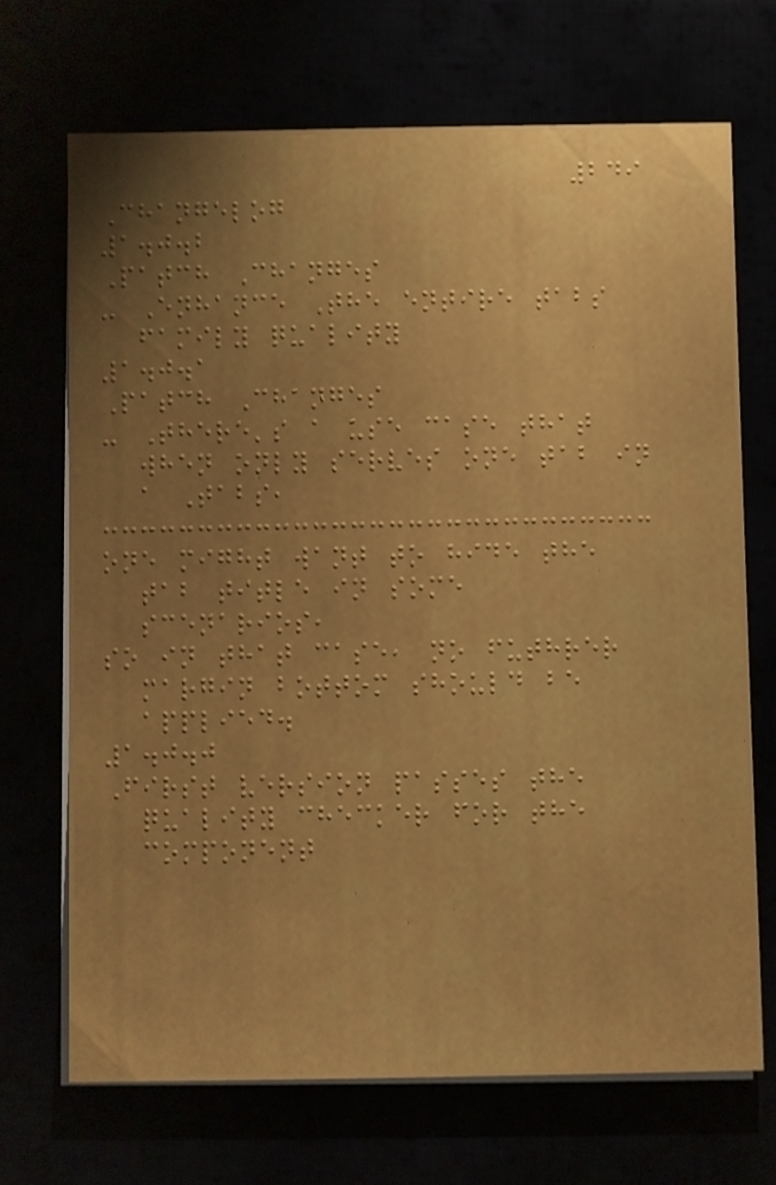249
Changelog
1.0.2
Patch Changes
- Enhance The entire tabs
family quality
1.0.1
Patch Changes
- There's a use case that
when only serves one tab in
a Tabs,
one might want to hide the
tab title in some
scenarios,
so in that case, no futhrer
margin bottom should be
applied.
1.0.0
First version passes the
quality checker for the
component
